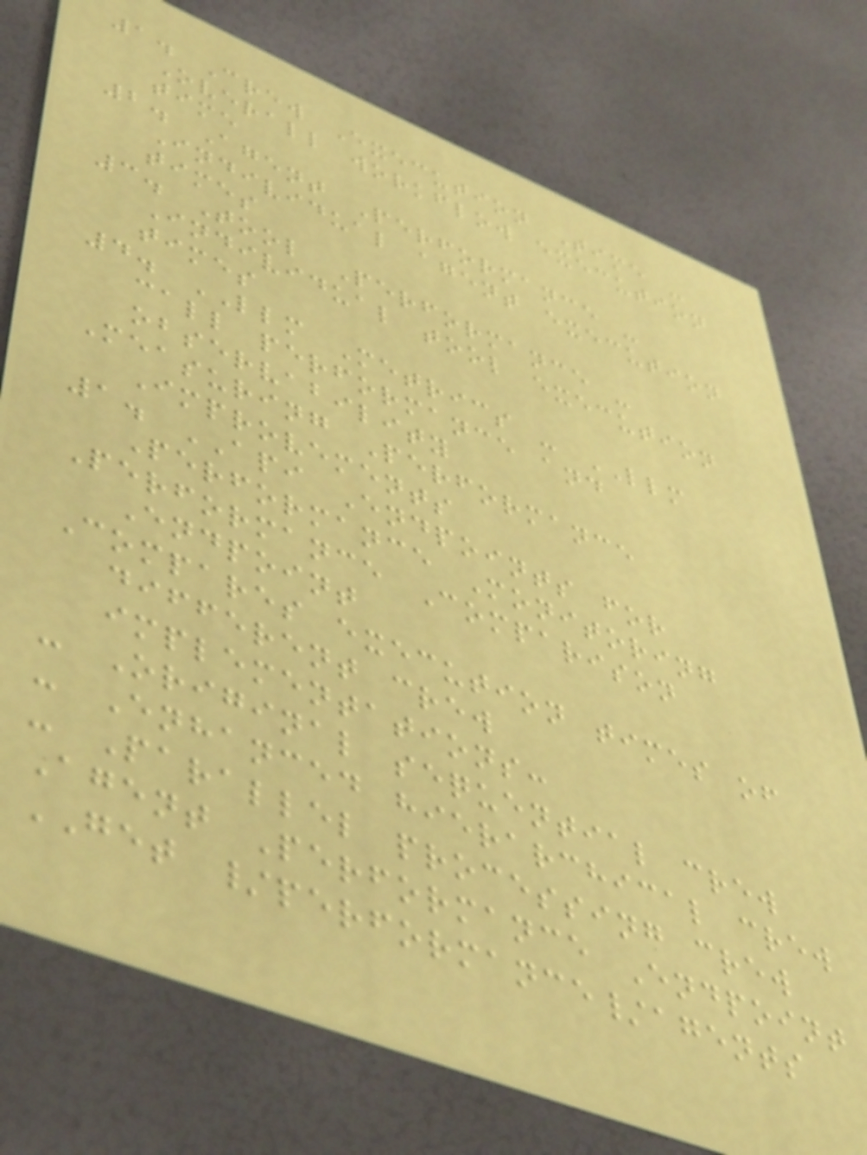1. Crew Execution Time -
Overall workflow execution
time
2. Agent Performance -
Individual agent execution
times
3. Tool Performance -
Individual tool execution
times
4. LLM Metrics - LLM
call performance and
observability
Measuring Performance
Improvements
1. API Endpoints for
Performance Monitoring
Performance Comparison
Endpoint
Compares execution times of
different crew
implementations:
- Original sequential crew
- Enhanced hierarchical crew
- Parallel processing crew
Agent Performance Endpoint
GET /performance/agents
